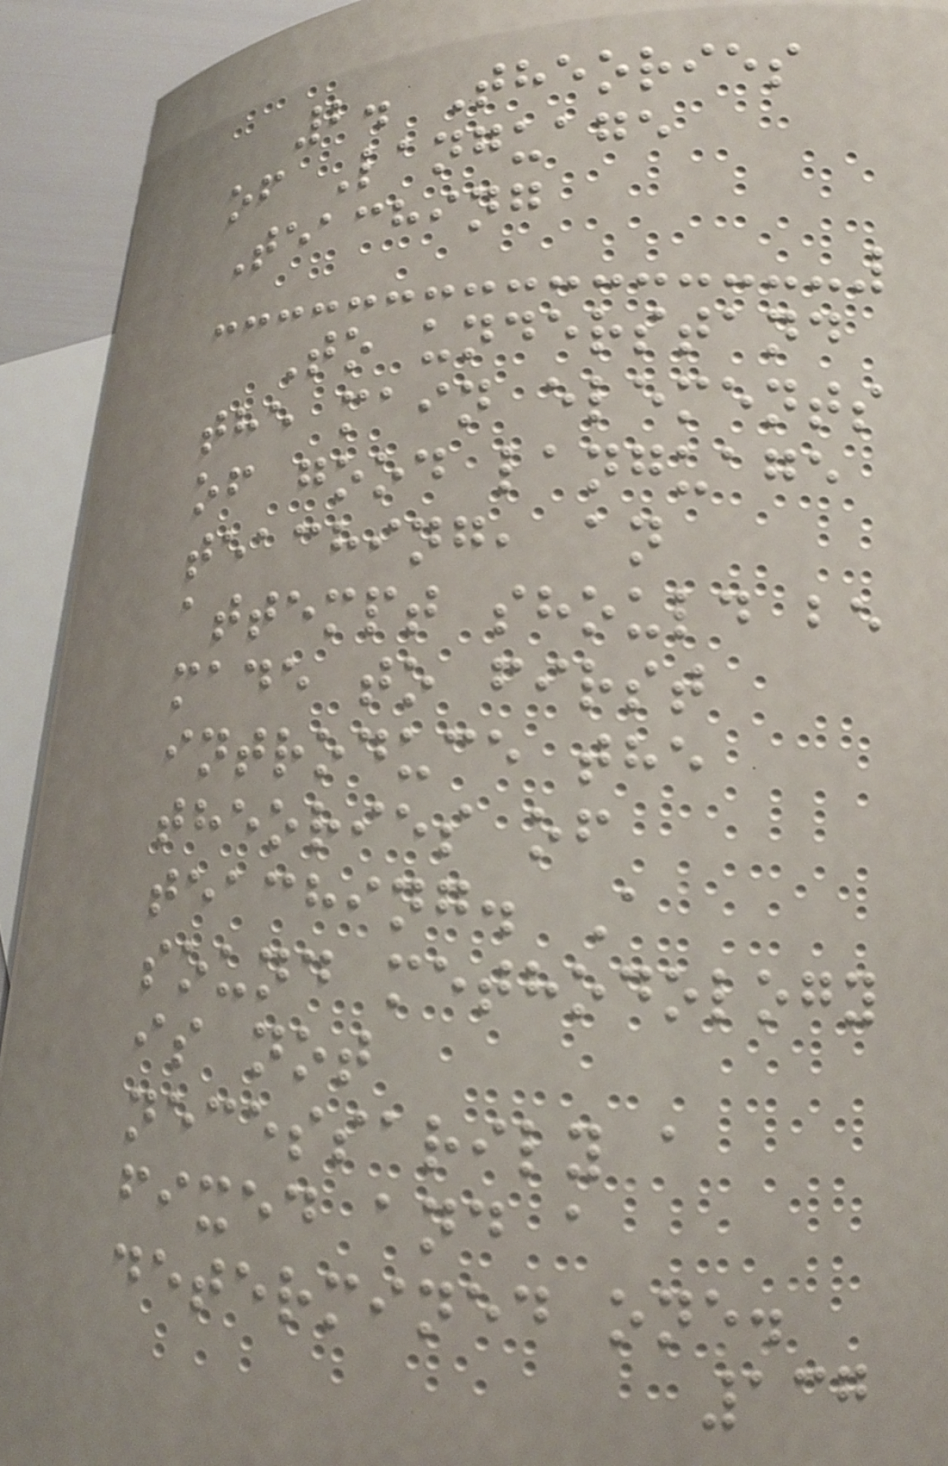2. Theories
of Language
Teaching
To understand
the main elements
of good language
teaching, an
attempt should be
made to first
introduce the
theories of
teaching. A
sound methodology
is not
necessarily a
fixed and a
determined one.
137
